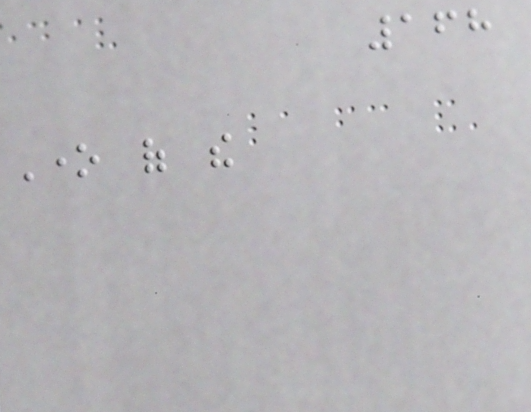168
One of the
